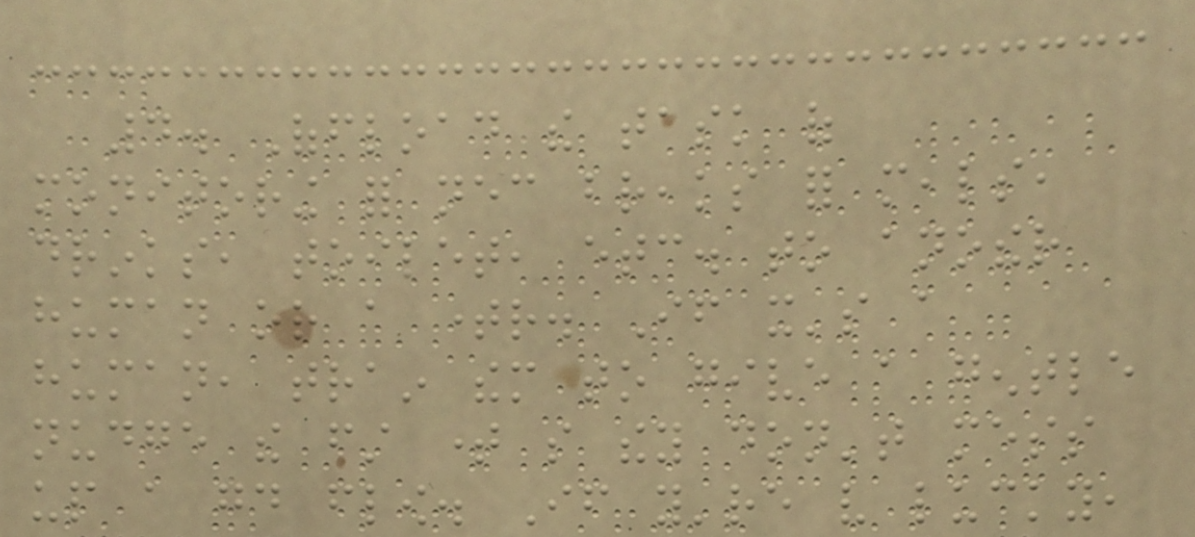4. Offload the task of
monitoring for necessary breaks for meals,
drinks, toilet, etc. to another
human or a timer. If it's a
human, train them to give a gentle
nudge the first time so they don't mess
up a good flow. If you're very lucky,
